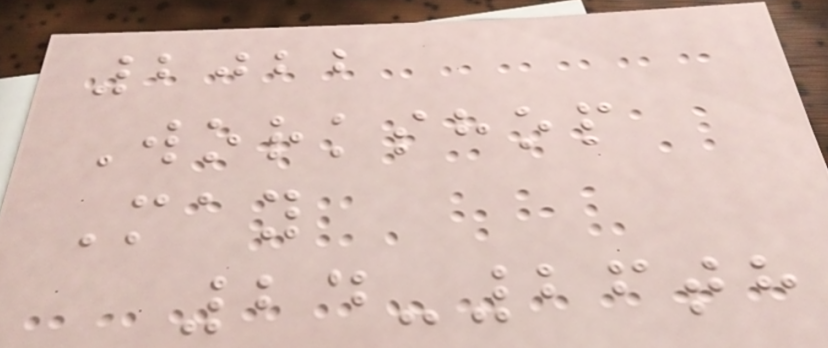2022
Workshop
May
24-26th
